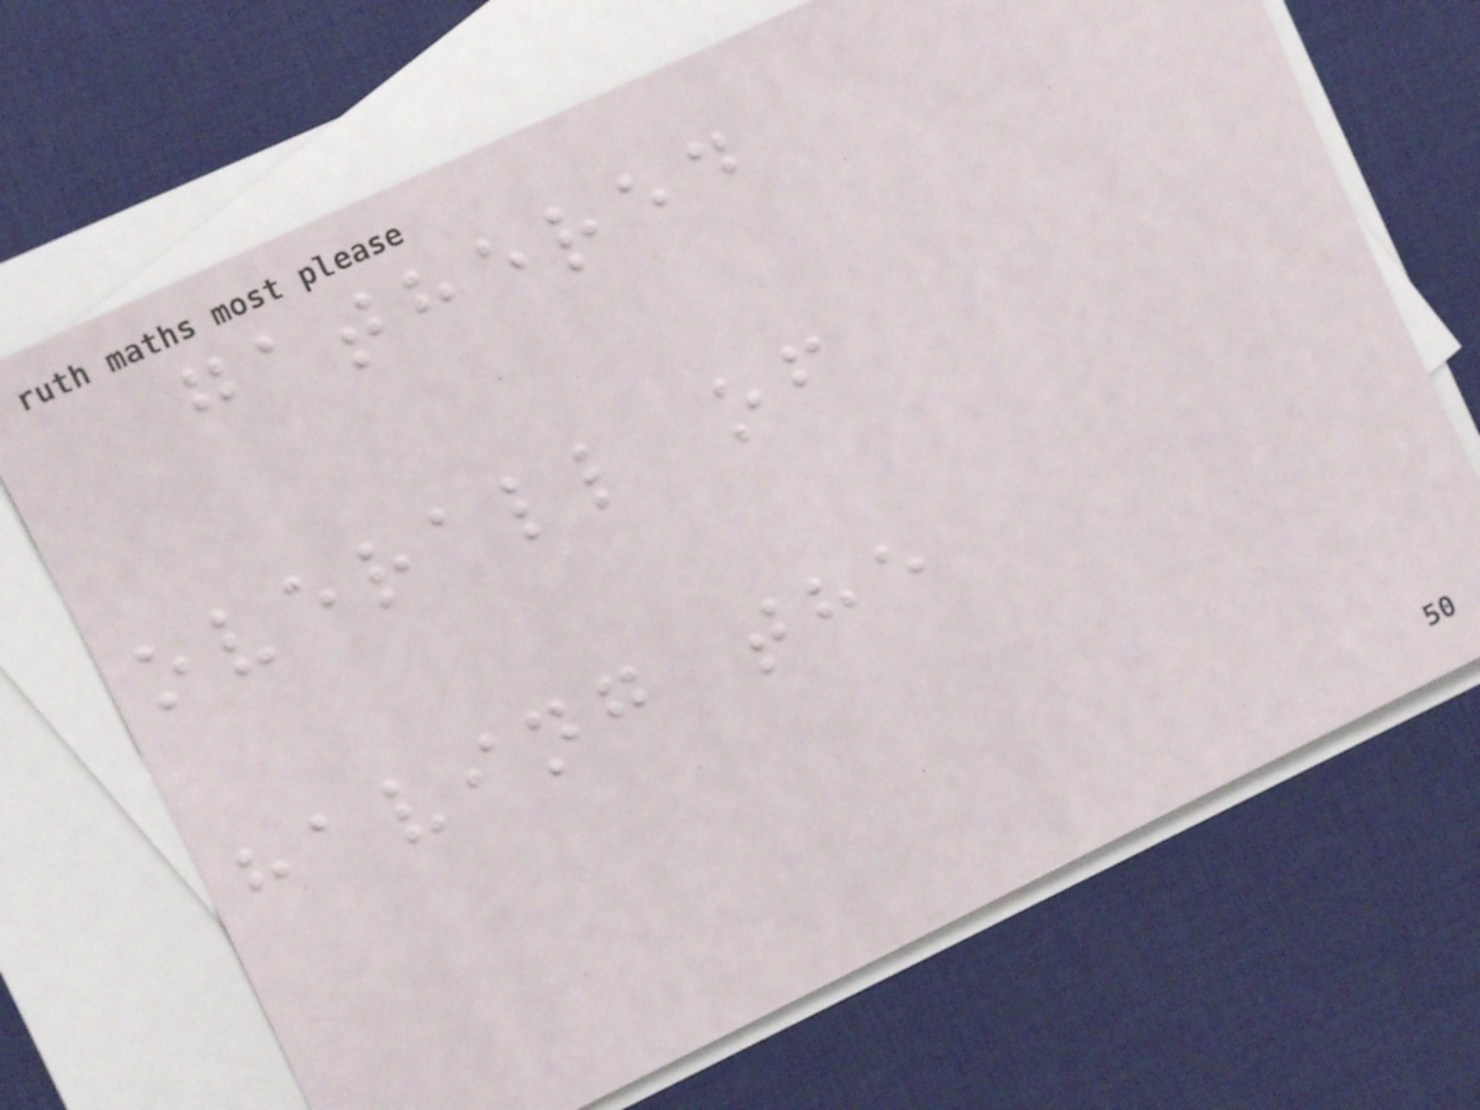gathered
overall of
having the
